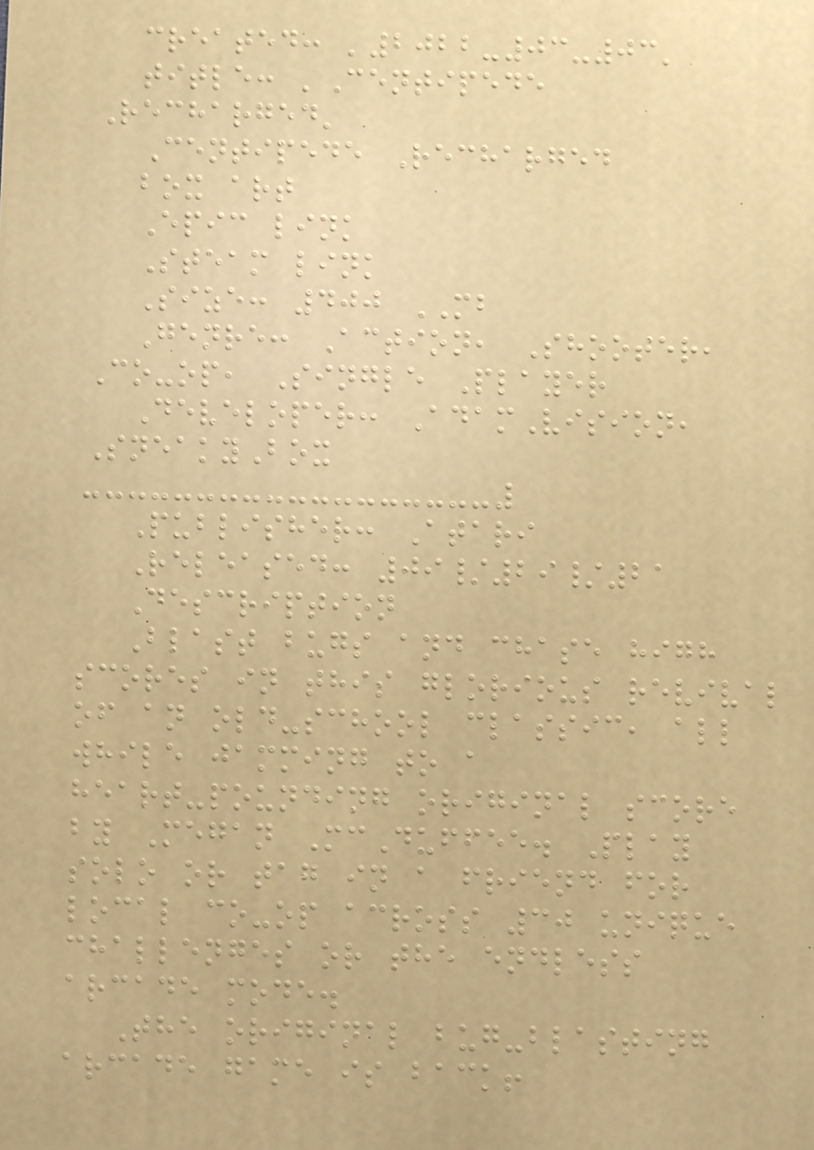created: '2022-03-03'
title: 'Centipede
Recharged'
Centipede Recharged
box art
Epic link
Steam link
Size: 400 MB
Genre: Action, Shooter,
Co-op, Single Player
Developer: AdamVision,
SneakyBox
Publisher: Atari
Released: 09/29/21
Description
Blast bugs and chase high
scores in this glorious revival
of an old-school classic, all
while jamming to a
heart-pounding original score
by Megan McDuffee. Play
solo or tag in a friend for
local co-op across 30 unique
challenges or the endless
arcade mode.
The original bug-blasting
arcade game is back!
